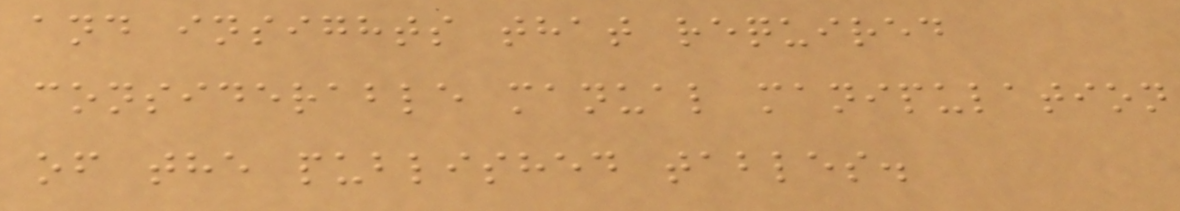and insights that required
considerable manual manipulation
of the published tables.
